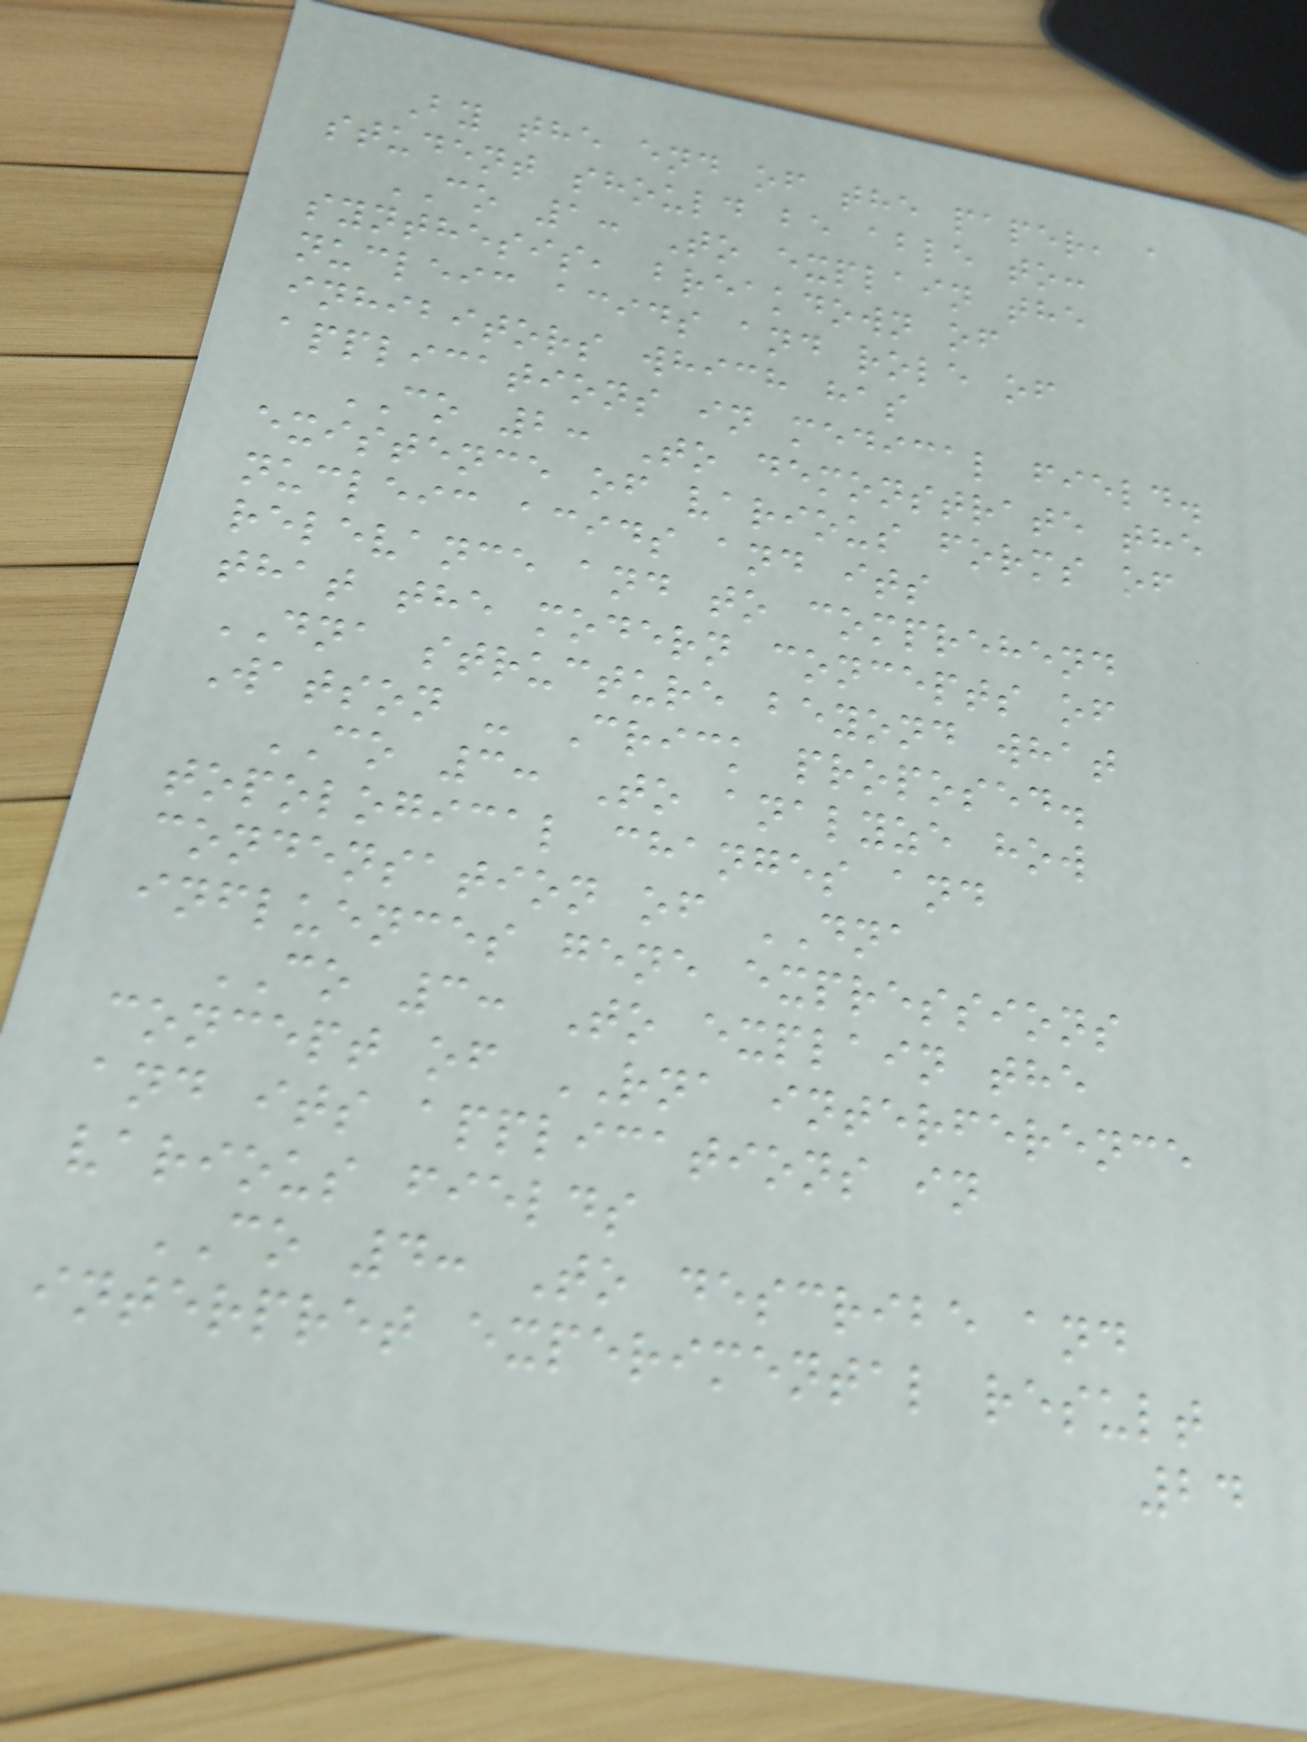By the end of the paper, a
student should be able to:
CO 1: To explain the
synthesis, breakdown of
nucleic acids and role of
inhibitors which has
applications in medical field.
CO 2: To demonstrate the
existence of various forms of
nucleic acids and its
relevance and to comprehend
that the modern concepts of
DNA structure beyond what
Watson - Crick proposed.
CO 3: To analyze how
topological changes and
condensation of DNA
influences gene expressions
CO 3: To explain the
concept of RNA interference
and its applications in
various fields
CO 4: To describe and
interpret experimental result
24
